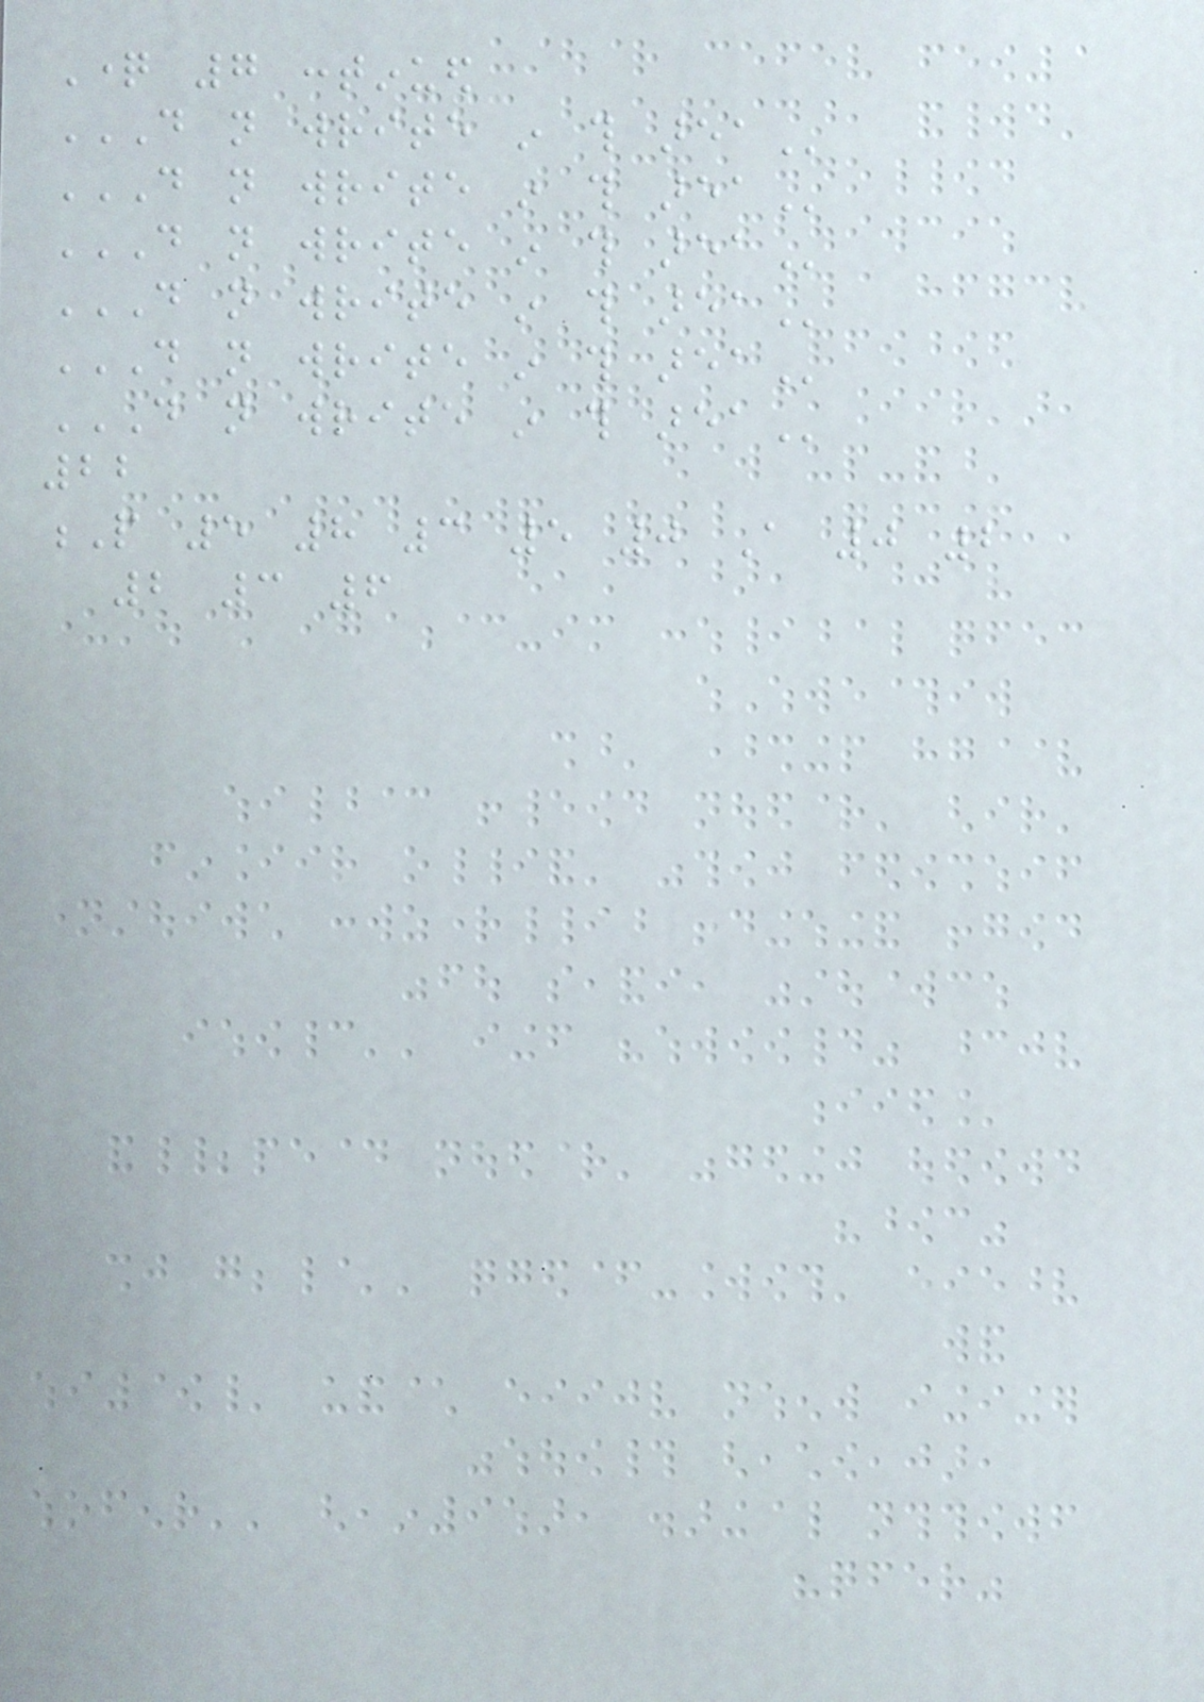Question 7 continued
DO NOT WRITE IN THIS AREA
DO NOT WRITE IN THIS AREA
DO NOT WRITE IN THIS AREA
DO NOT WRITE IN THIS AREA
DO NOT WRITE IN THIS AREA
DO NOT WRITE IN THIS AREA
22
P 5 8 3 5 0 A 0 2
2 3 6
